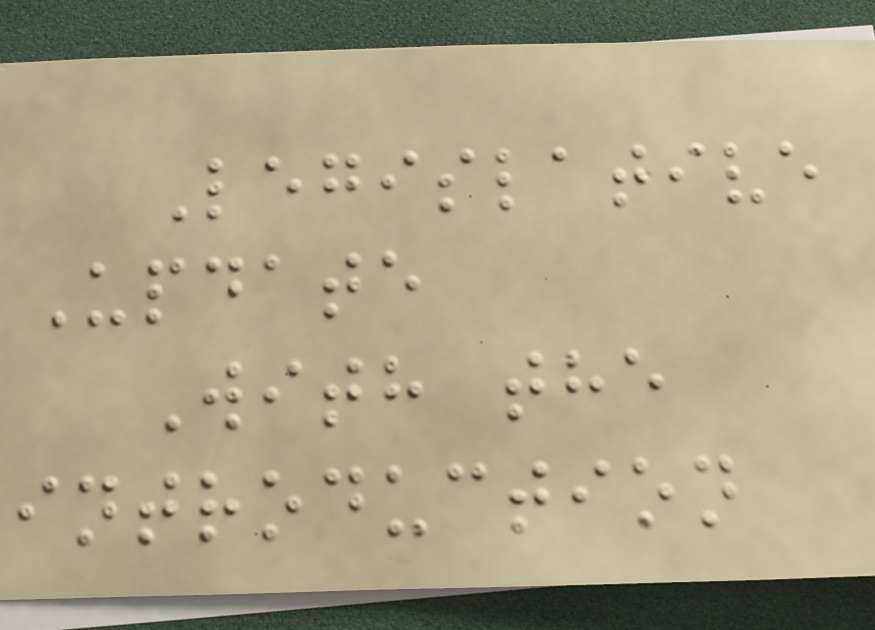Legislative
Update
With the
introduction
